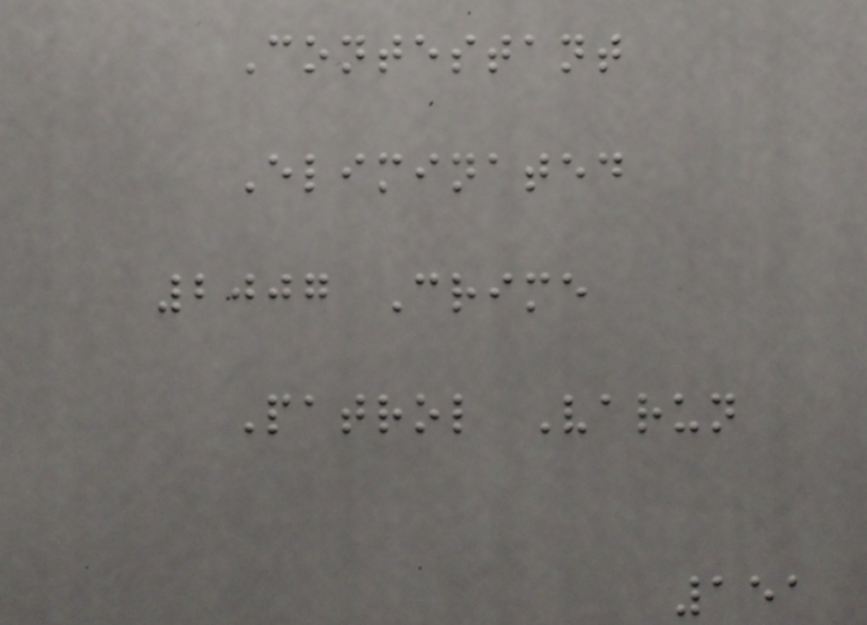Contestant
Eliminated
2007 Crime
Patrol Varun
151
